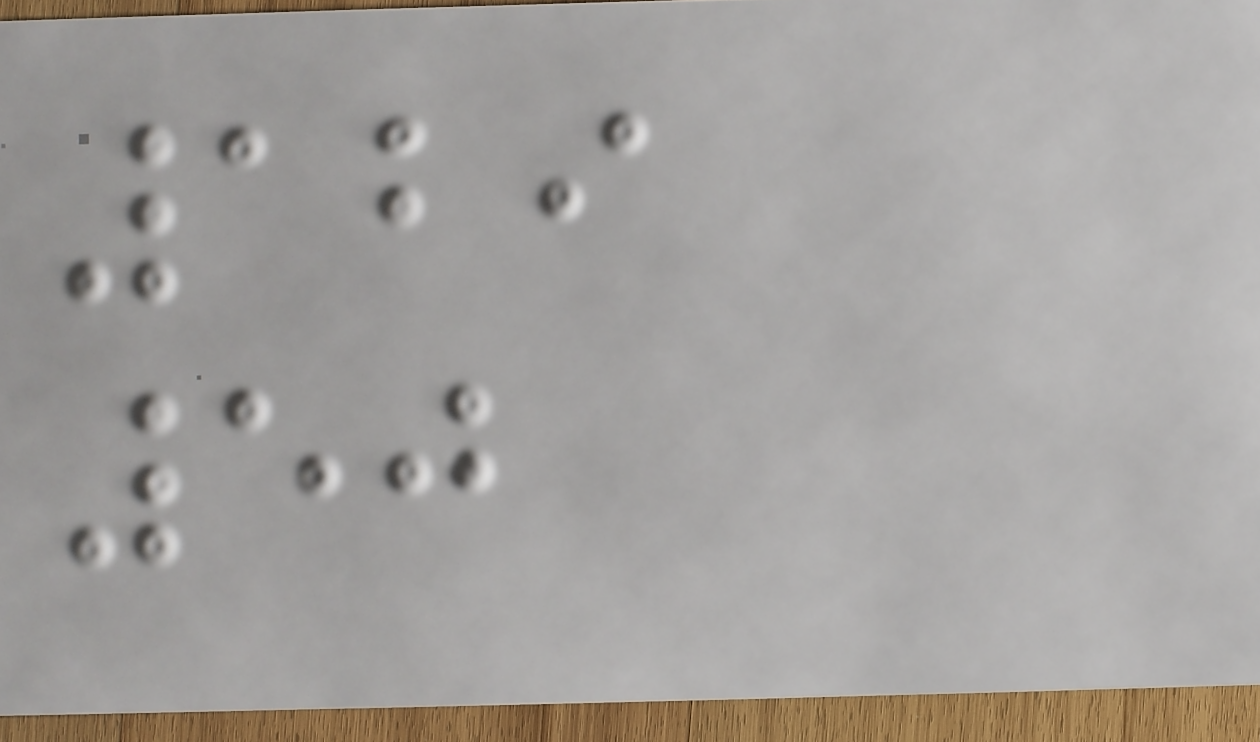129
50
